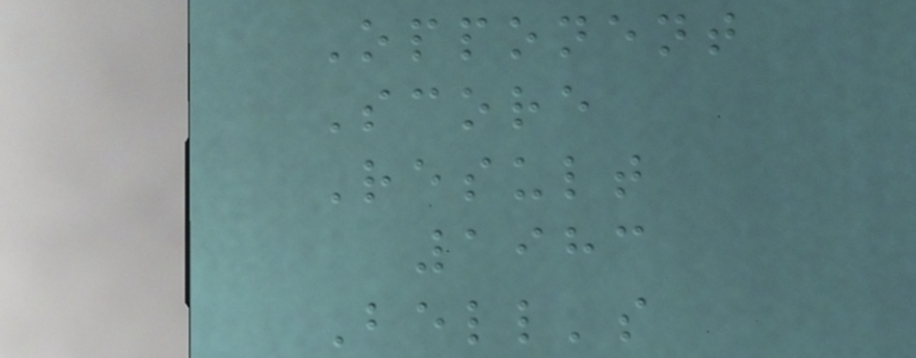Opponent
Score
Result
1983
Bell's
